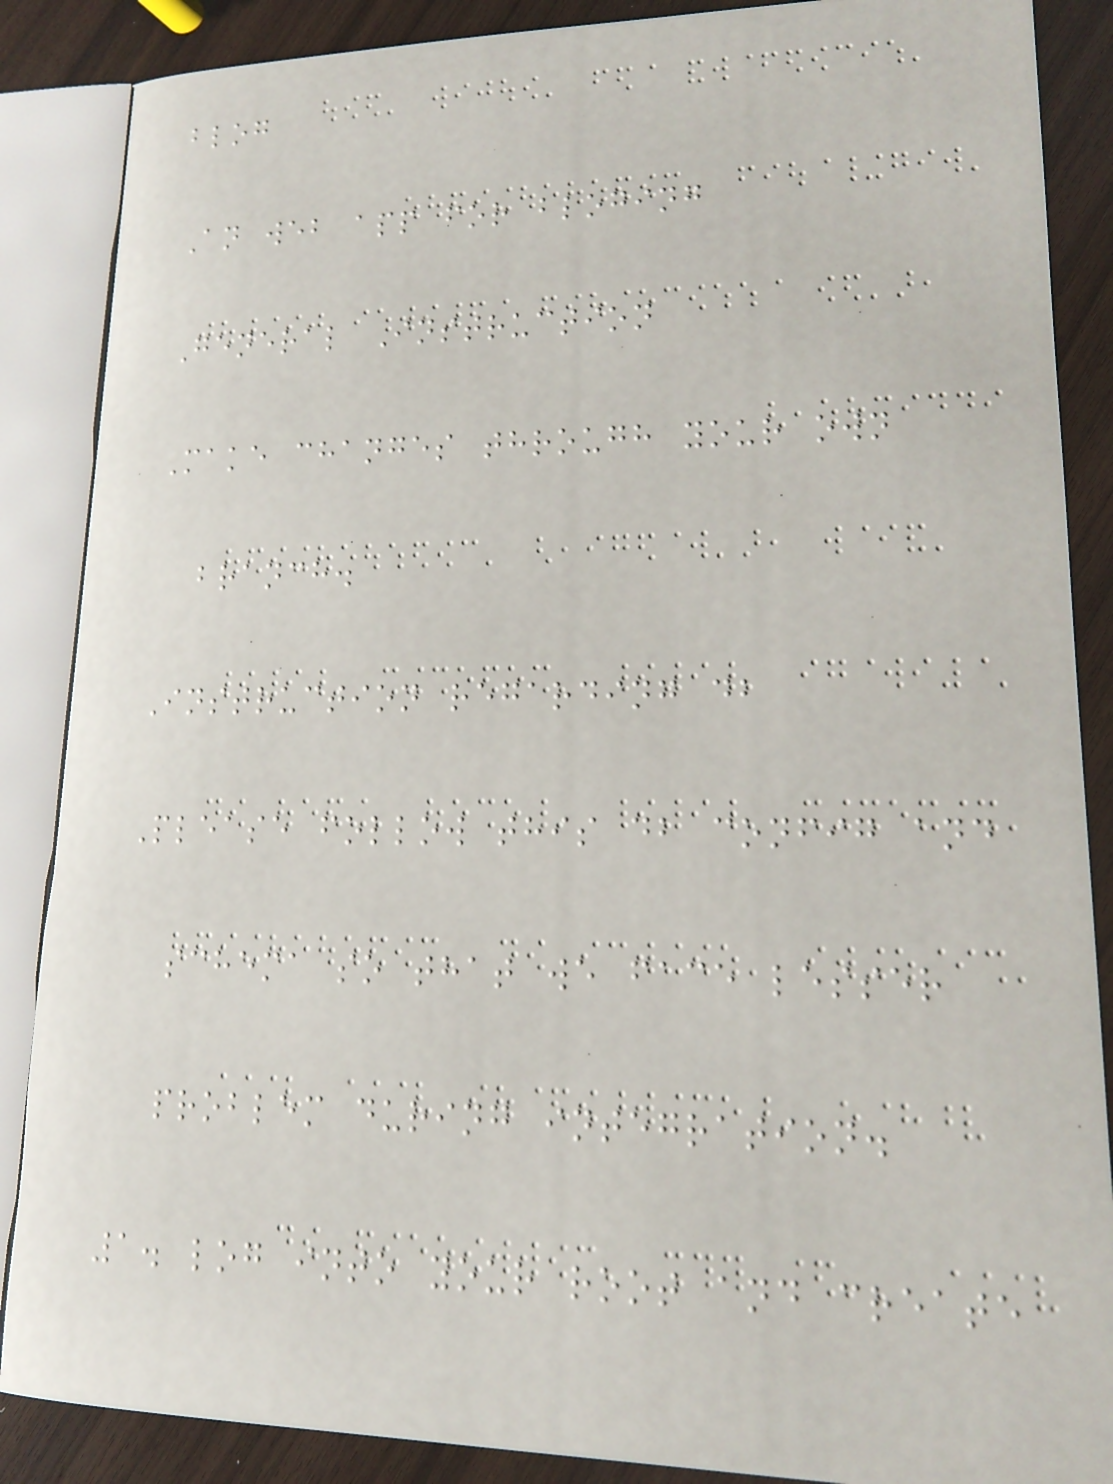blog
An web app for bloging
General Instruction
Make changes through your own
branch.
Instruction regarding db
Please follow this db config and
schema so that we face lesser
problem during integration.
1. log into your root and create
